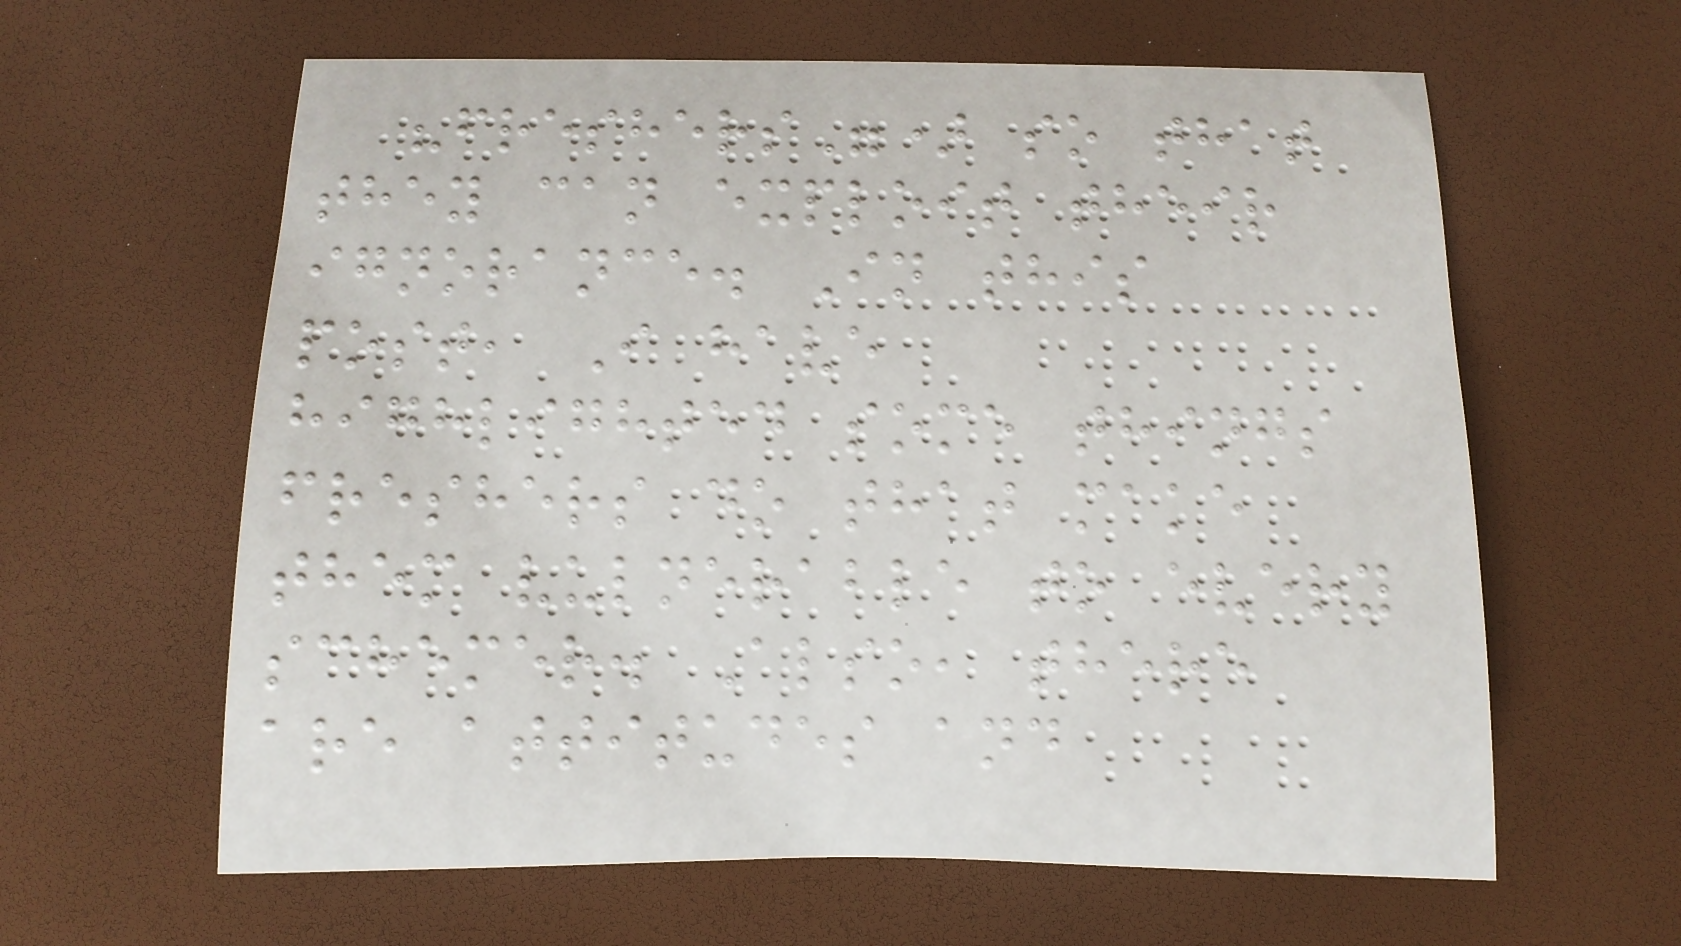"freshers") so that
they can exploit their
ignorance. In this
post, I have
highlighted some things
freshers do that make
them vulnerable to every
schemer. Also, there
are attitudes and
